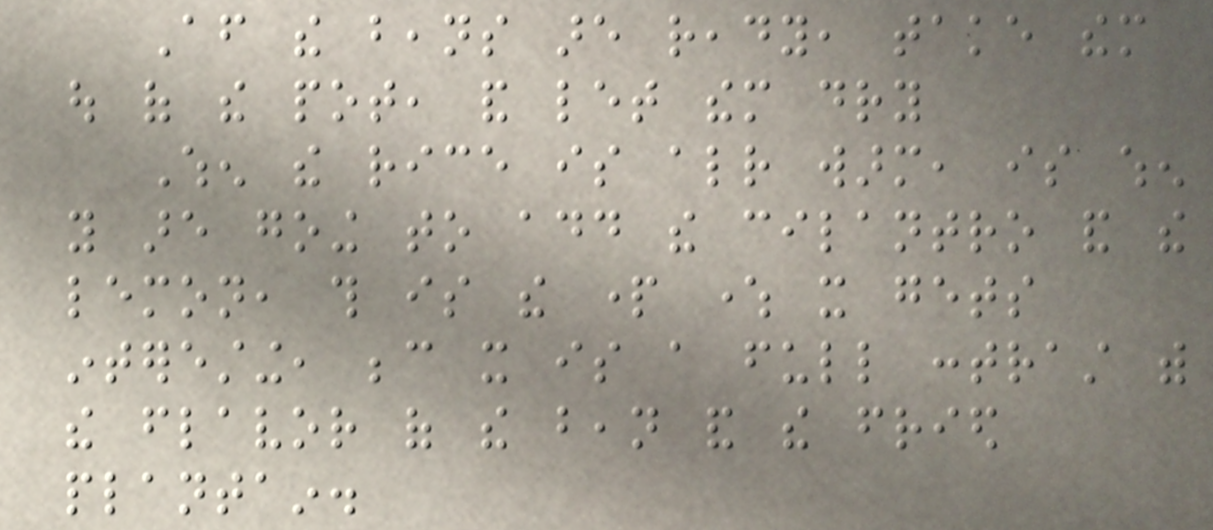After the beans are ready, take them
out of the pot, and let them dry
When the rice is already warm, is when
you are going to add the cilantro and the
lemon, this is the part where it gets
interesting, because it is a full contrast with
the flavor of the bean and the fried
plantain.
